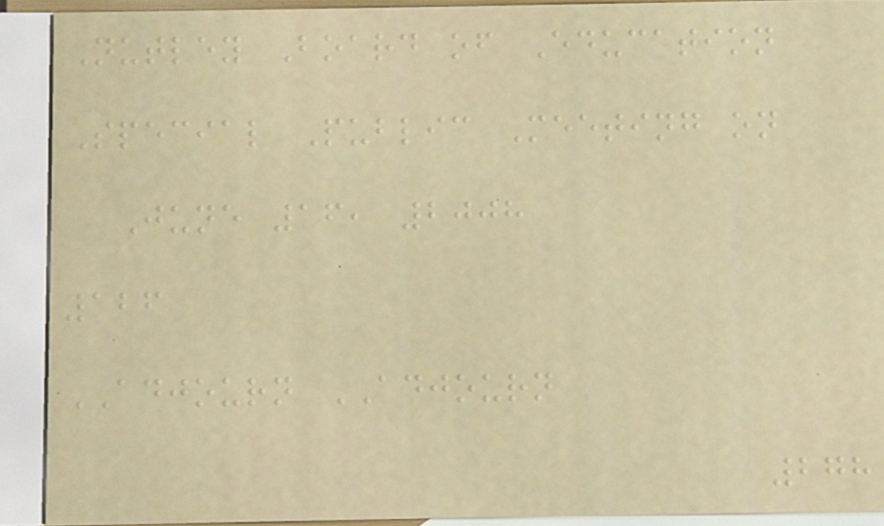Nutley Board of Education
Special Public Meeting on
June 16, 2008
126
ADJOURN ADJOURN
278
